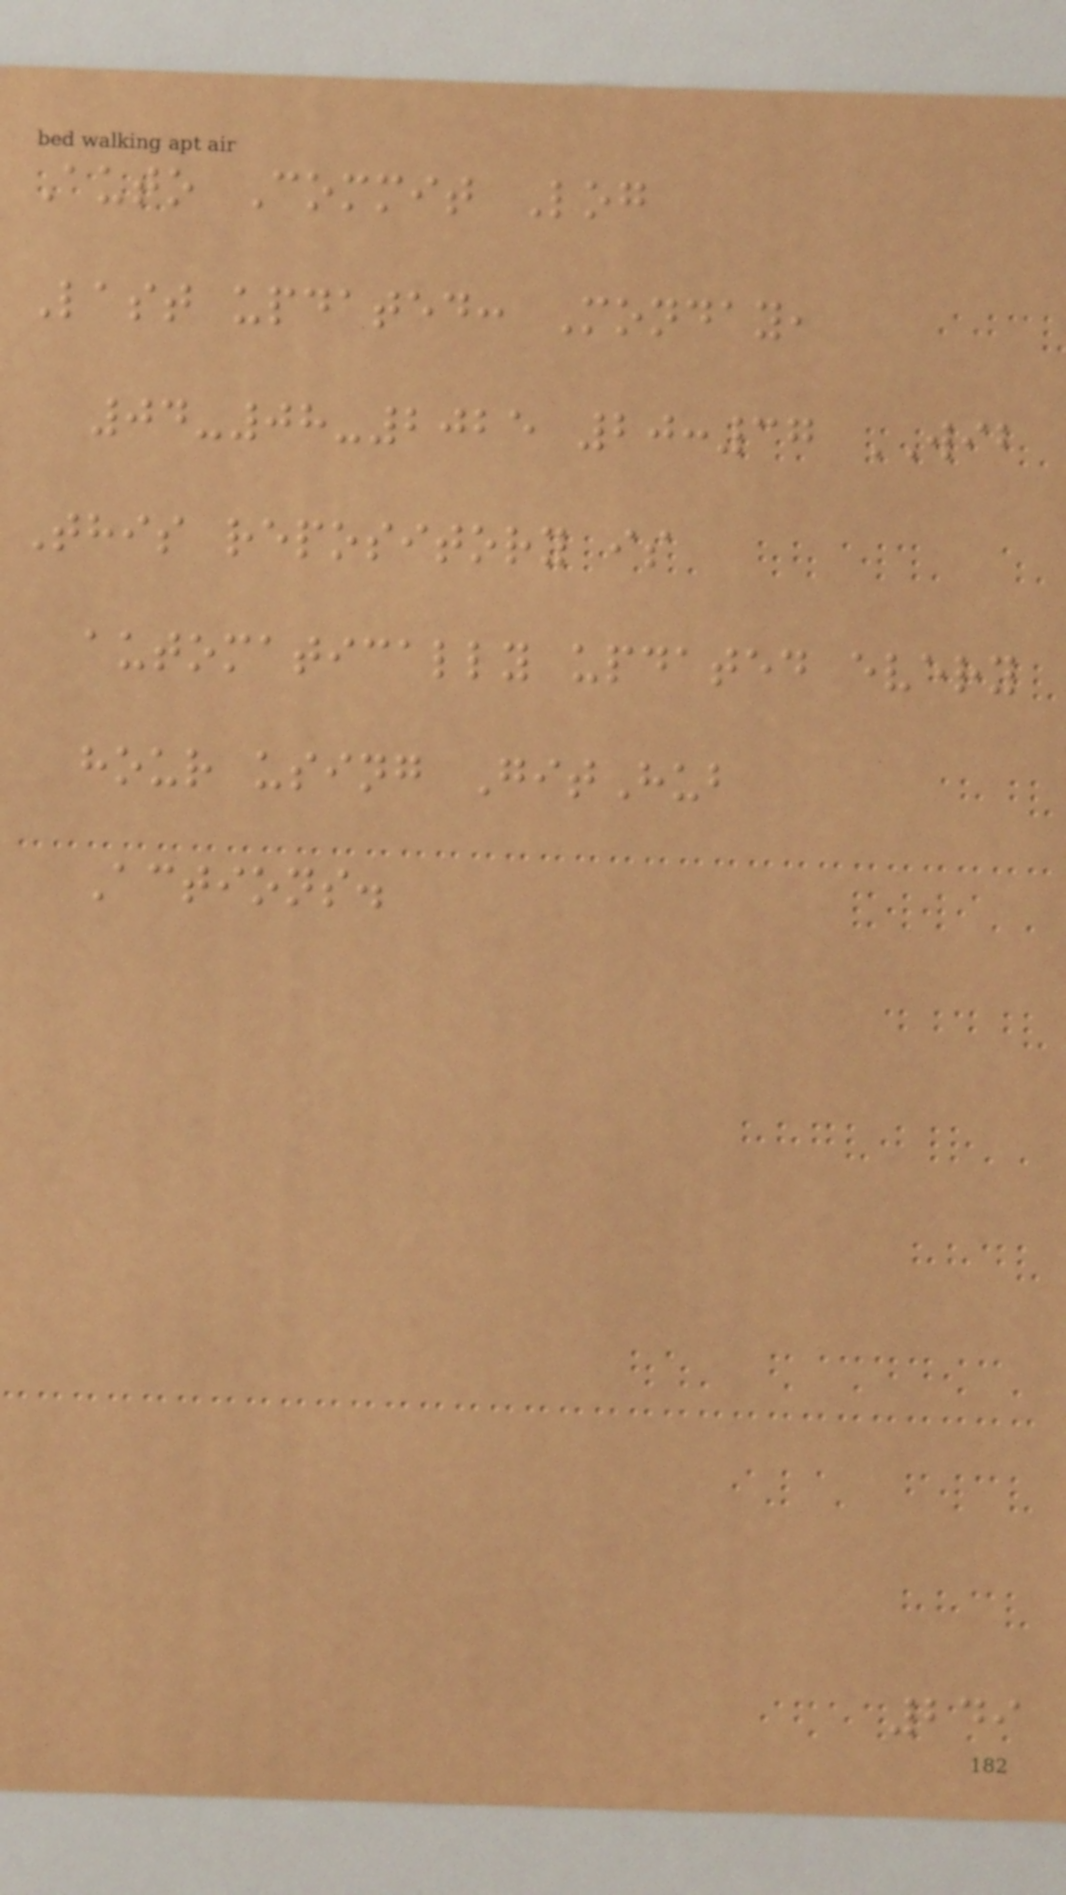Auto Commit Log
Last updated: Monday,
04-08-2025 20:37 WIB
This repository is
automatically updated every
hour using GitHub
Actions.
249
